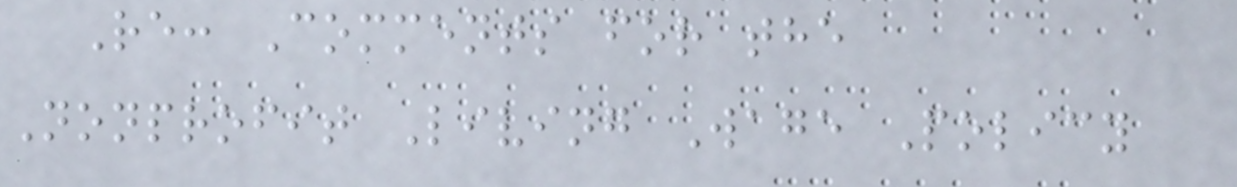Re: Comments for the
Nonprofit Living Wage Policy
